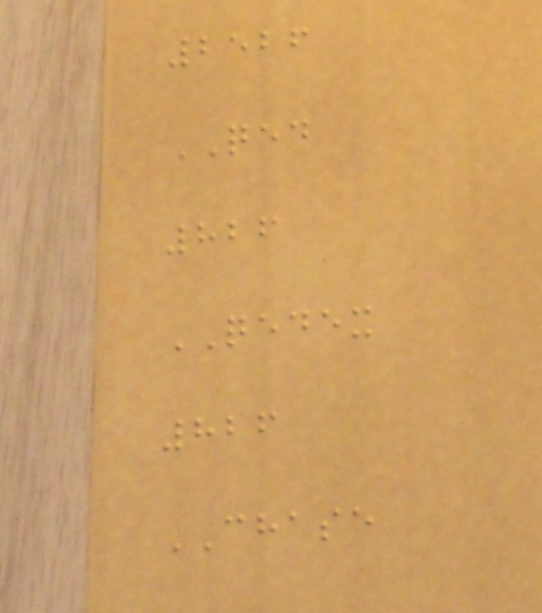2526
QED
826
QEDEX
826
CHASE
